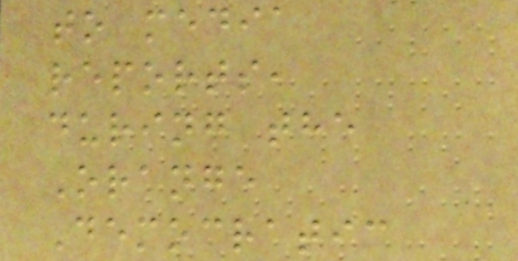to media
reports,
during the
Orange
Democratic
